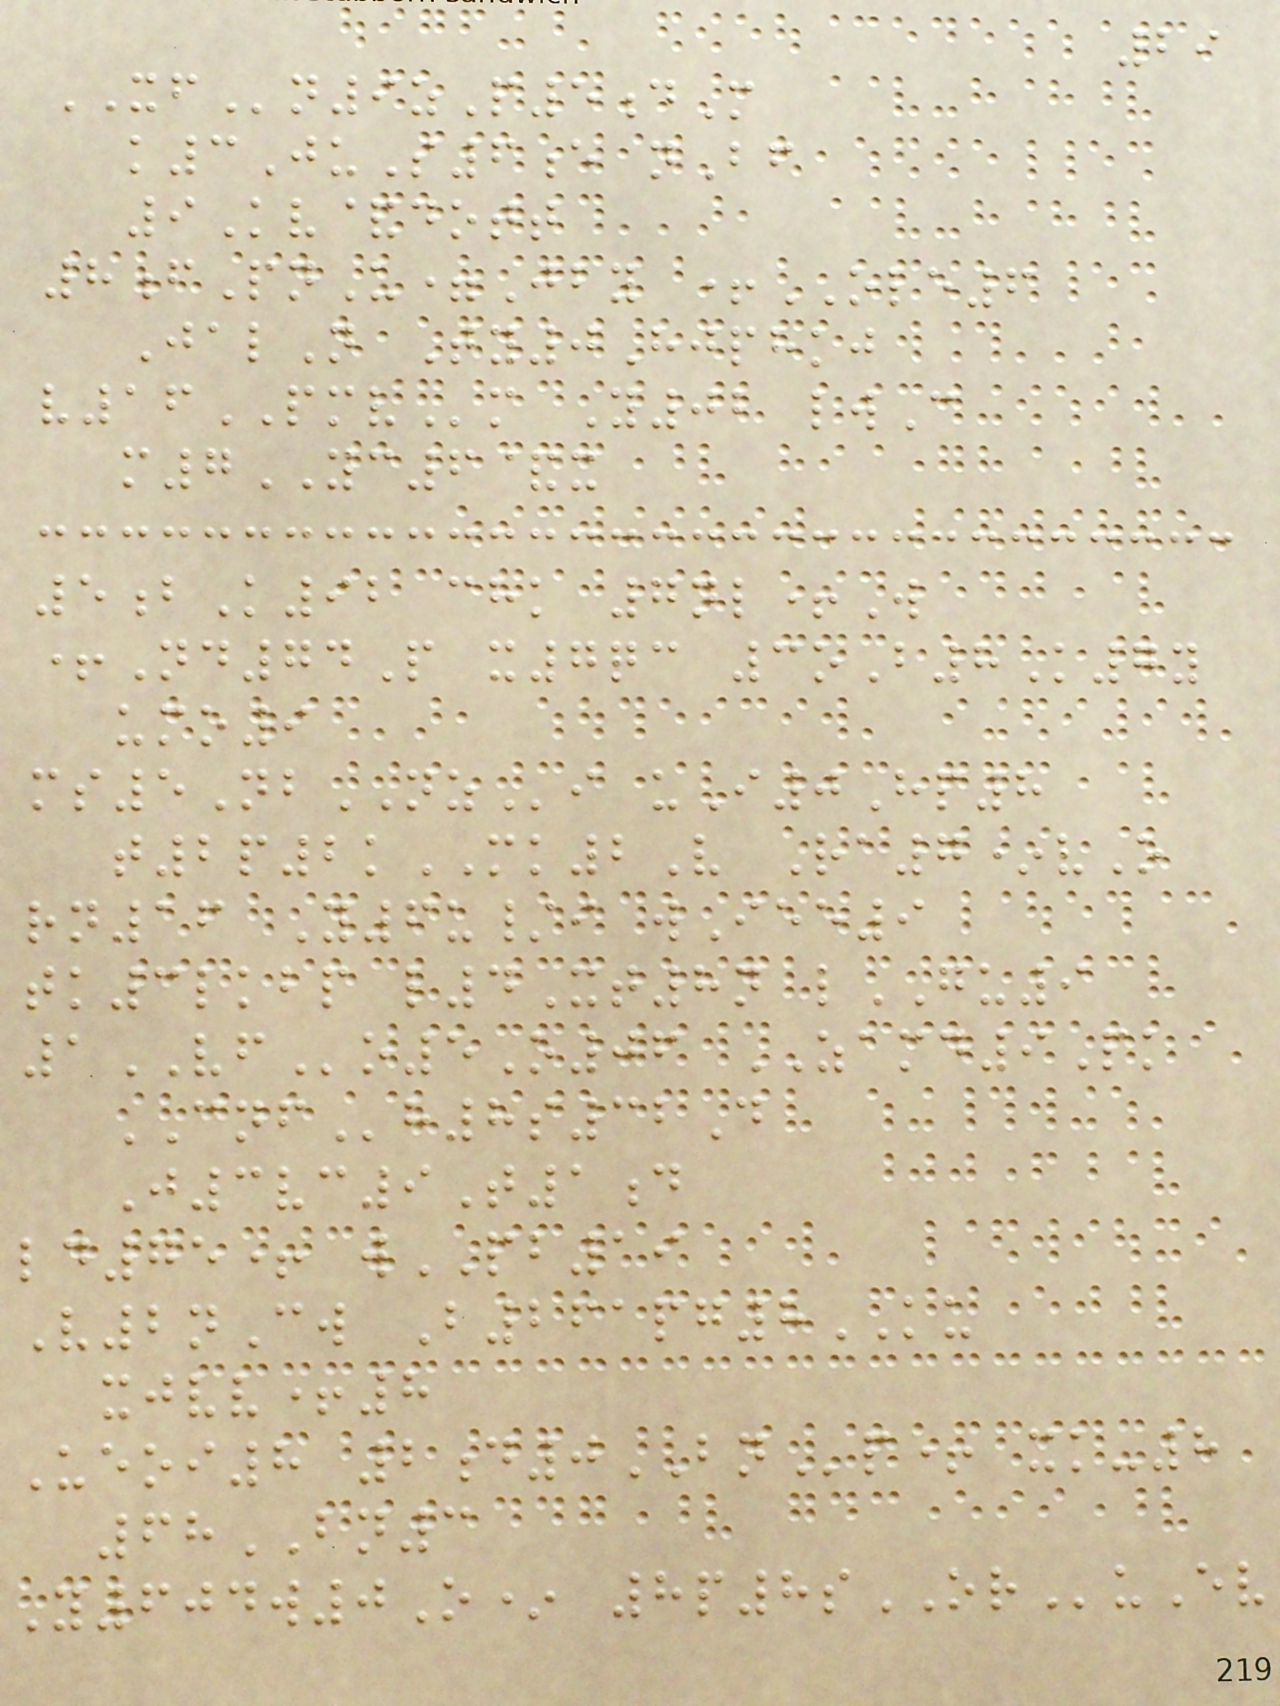29
XFn9zP5dM
k3JuS6e nBf
9Kv&dott
8fPnU=Jby +OLE6
JalN Ty0Hjphkj
v16PMVm Y02 lwC
m7YC6&x
5bK92 chk 7nl+W
+Nd74P x7qc 3oB8K7y
umo9
ms5NbNZi uI0Hp8
t2p2kMK2V Ra7*vO
rn16 Y6u/i wIee9
tk3lkbp l4Xt8n lGU9
1VFo5O06 ZAMD9Pk
CNFh8s32D
J3vc9T1d
ld75+ wPB19
V2nCw B261pg8KU
xjvv+8
Ueoi8 2d0BNp+ xk-8
68BN3
Y604w0O* 8p8sORuEv
